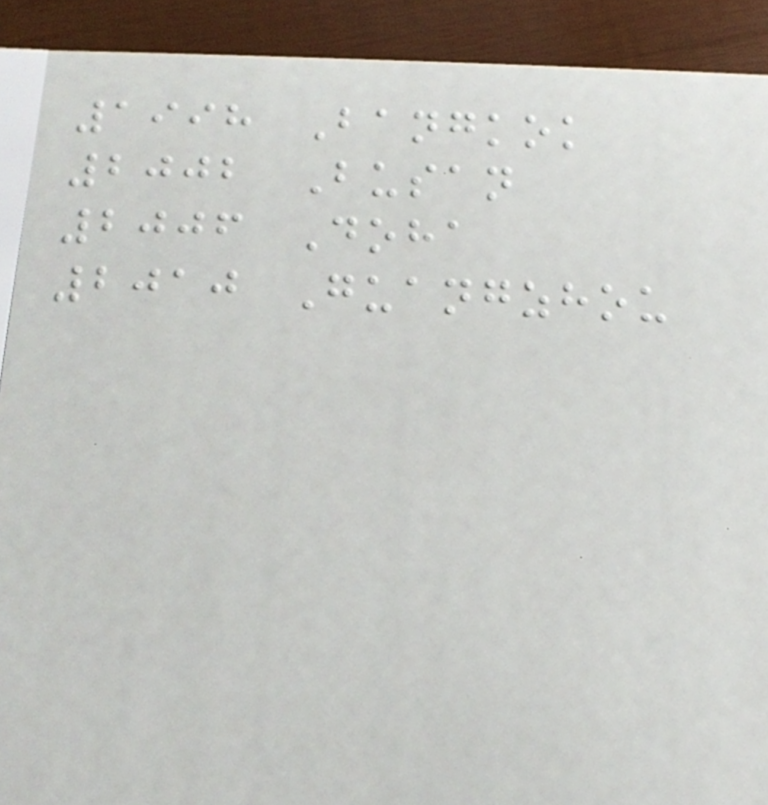1998 Bangkok
2002 Busan
2006 Doha
2010 Guangzhou
